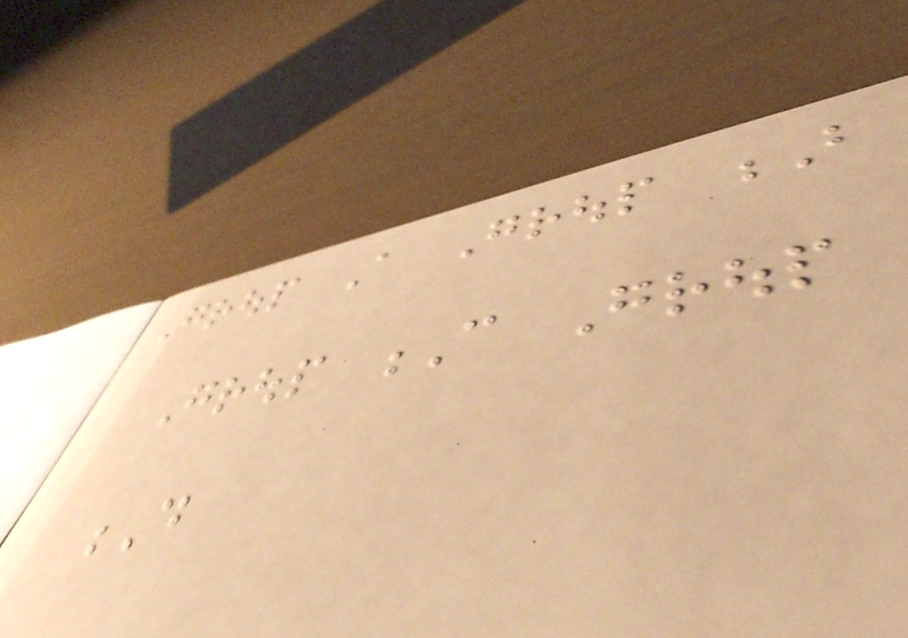Group A Group B
Group C Group
D
